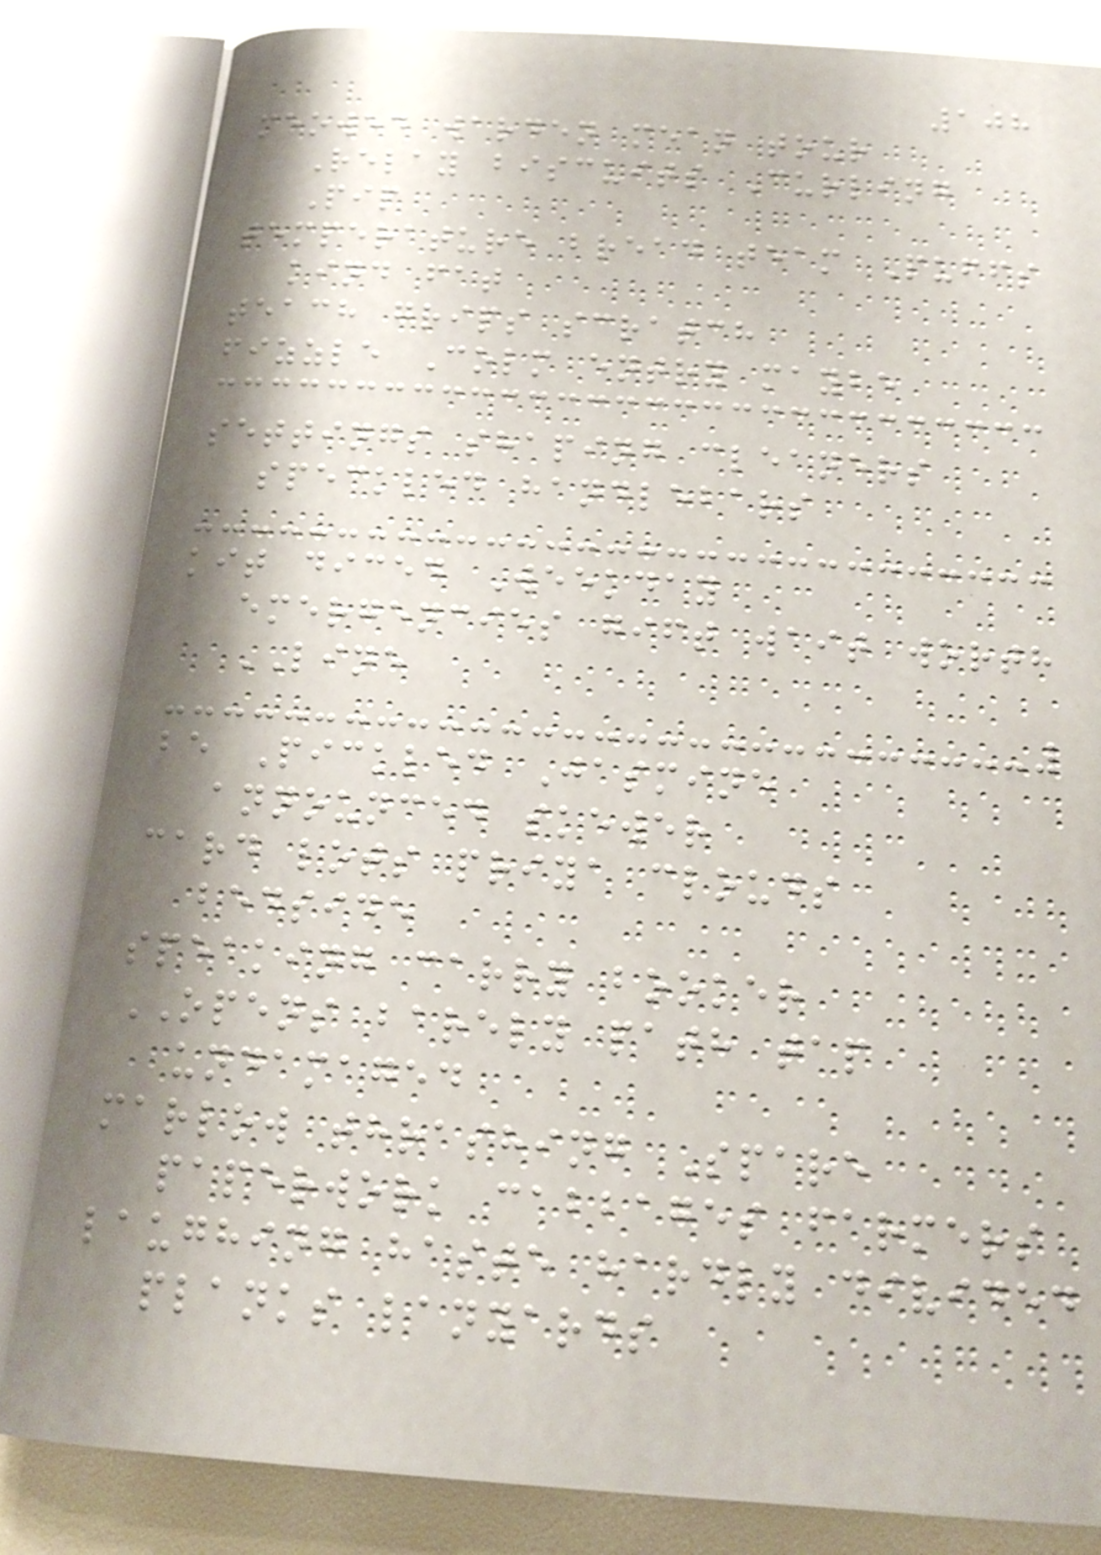108
meowed warden mean tour
Relay biscuits Curling
Pip
temperature bread team Puffs
kind fat
teach grips scratch
fizzle Colm entry maybe
settings shaping cleaners
speckled handlebars
kit diced Weekday
emergencies gift wait worth
LINE
be Pickled Jasmine
announced skewer
card lots priya clouds
bedside
speaking carry booker
OPENS barely path tap
undamaged
marlow thrashing Spare
paperwork cabbages farmers
laughing haste hardly divided
planks lanyards
